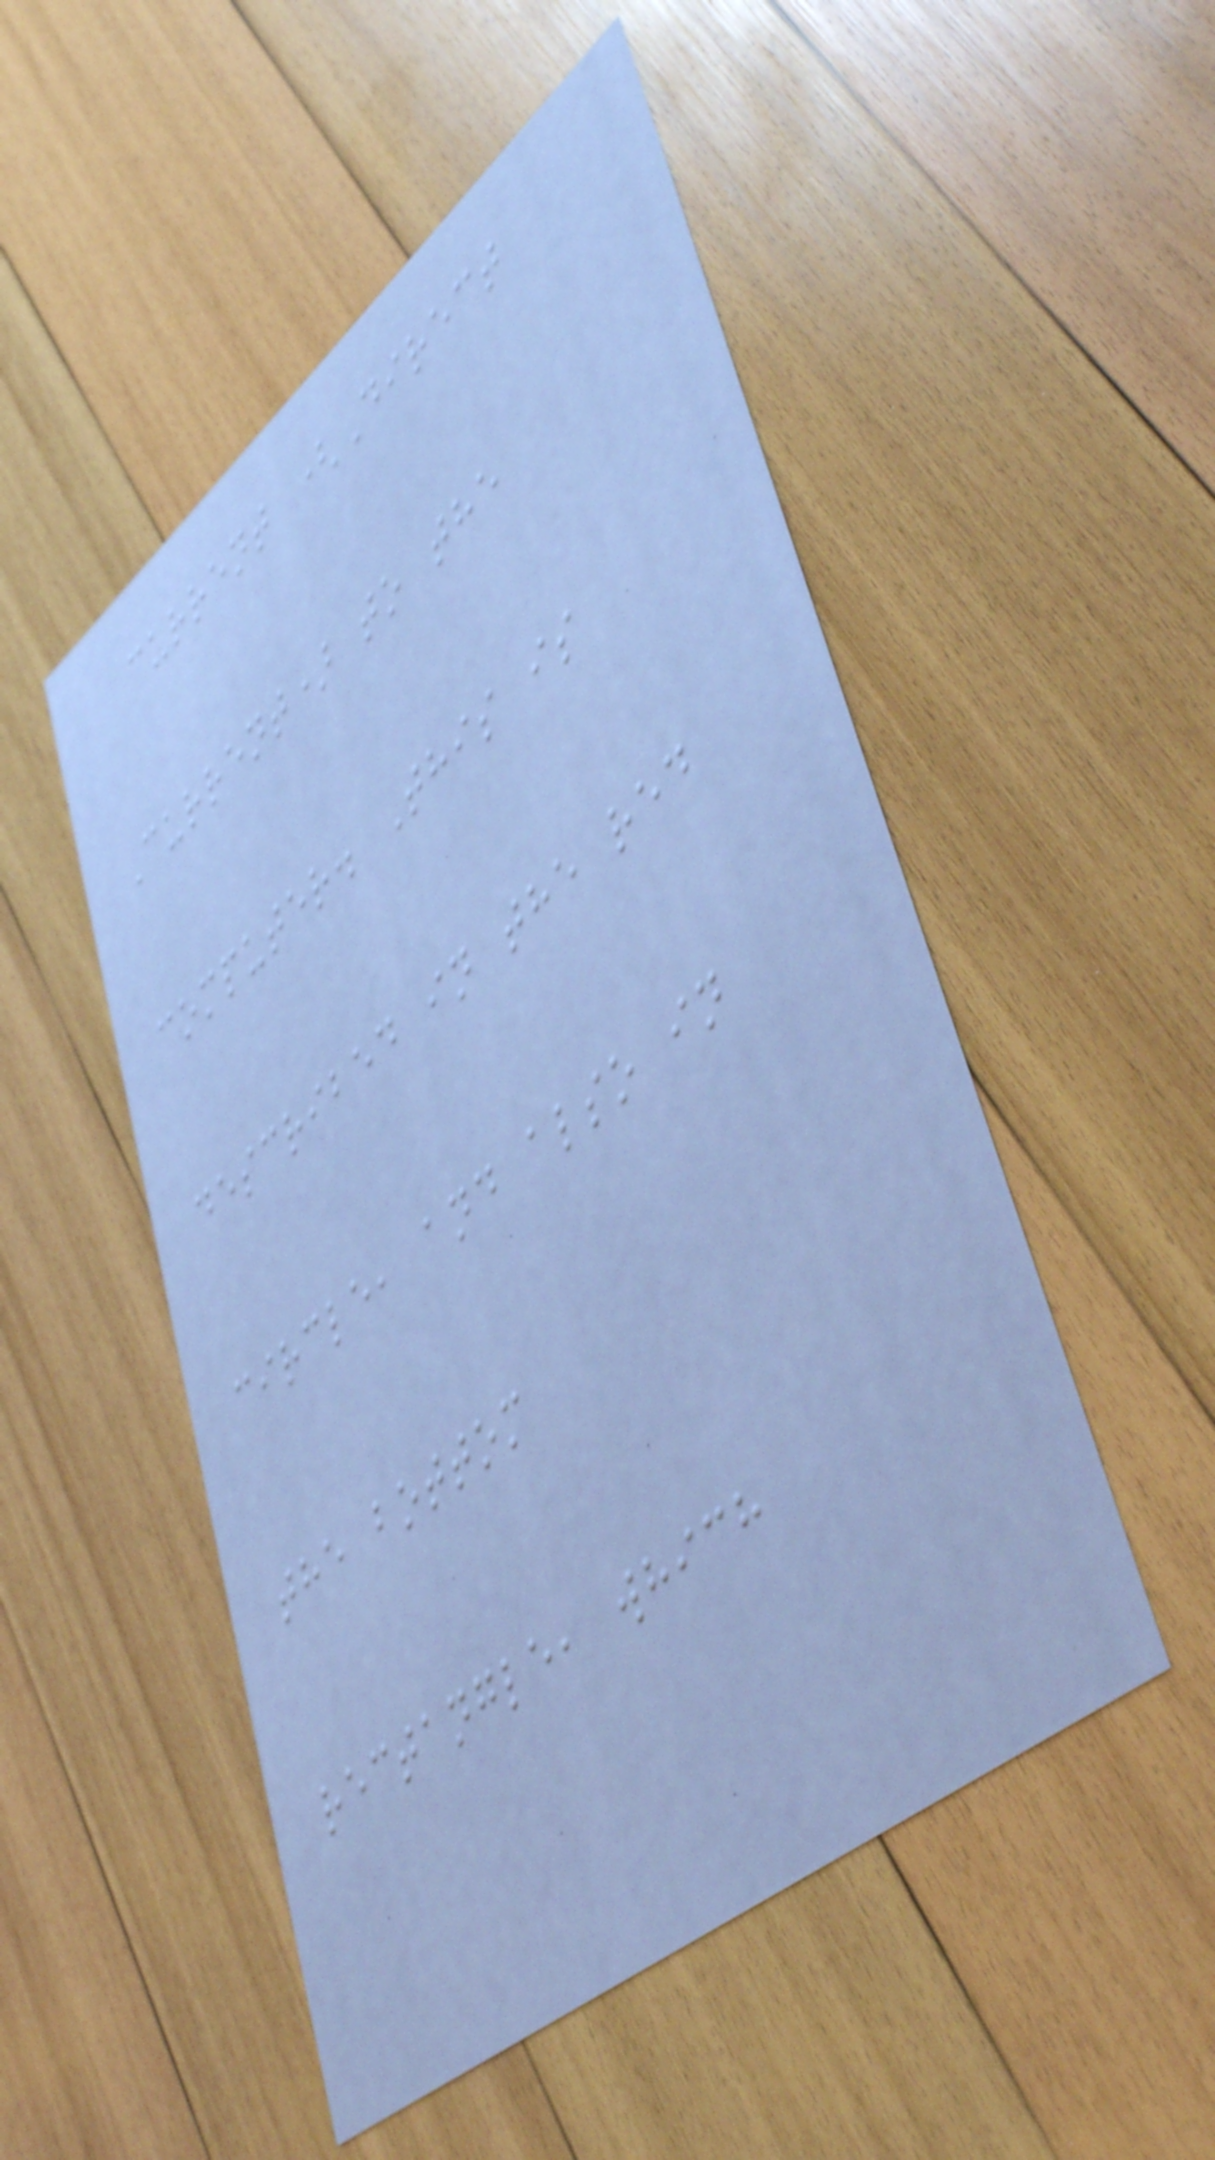current (Direct
Current) to the
computer. This is
described in the red
circle, and also in
the bottom
rectangle, which
